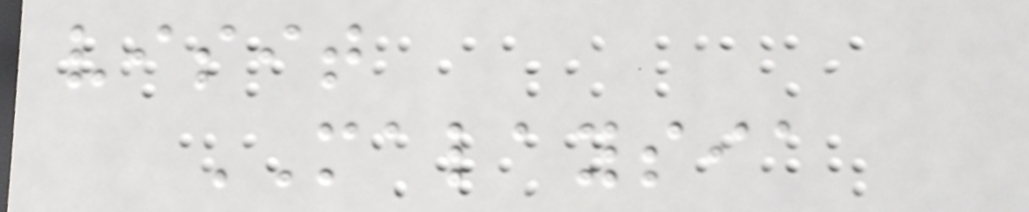visit
MALAYSIA
